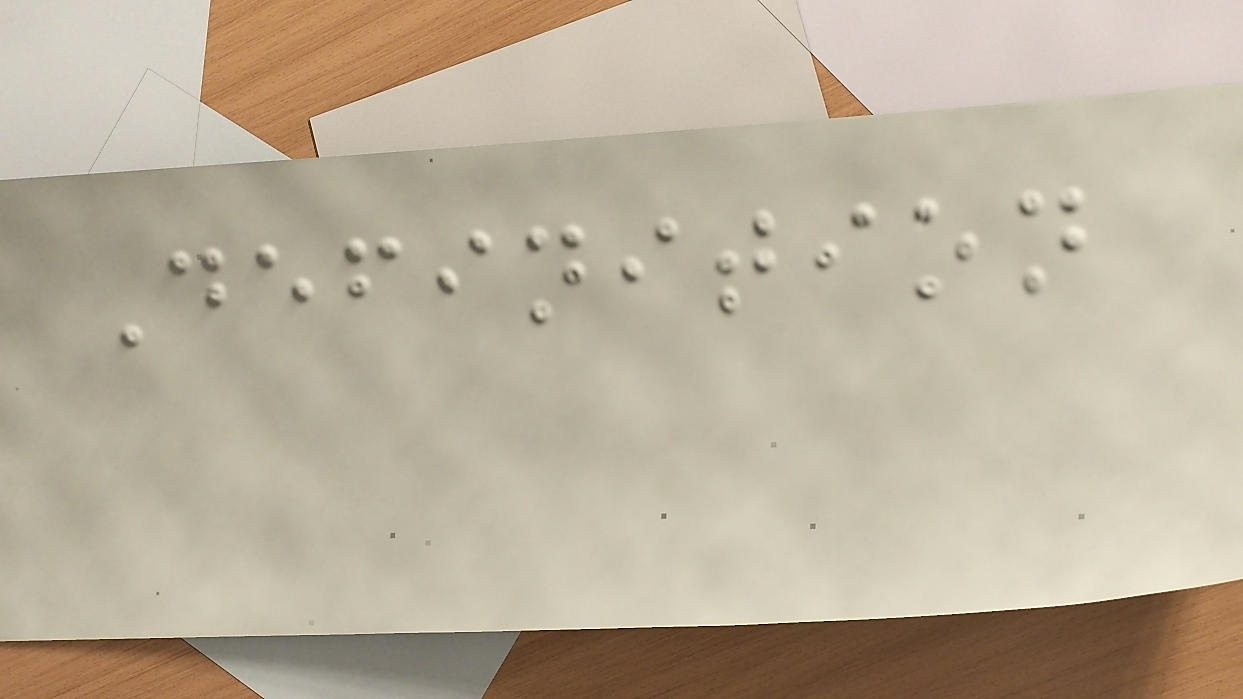Definition
